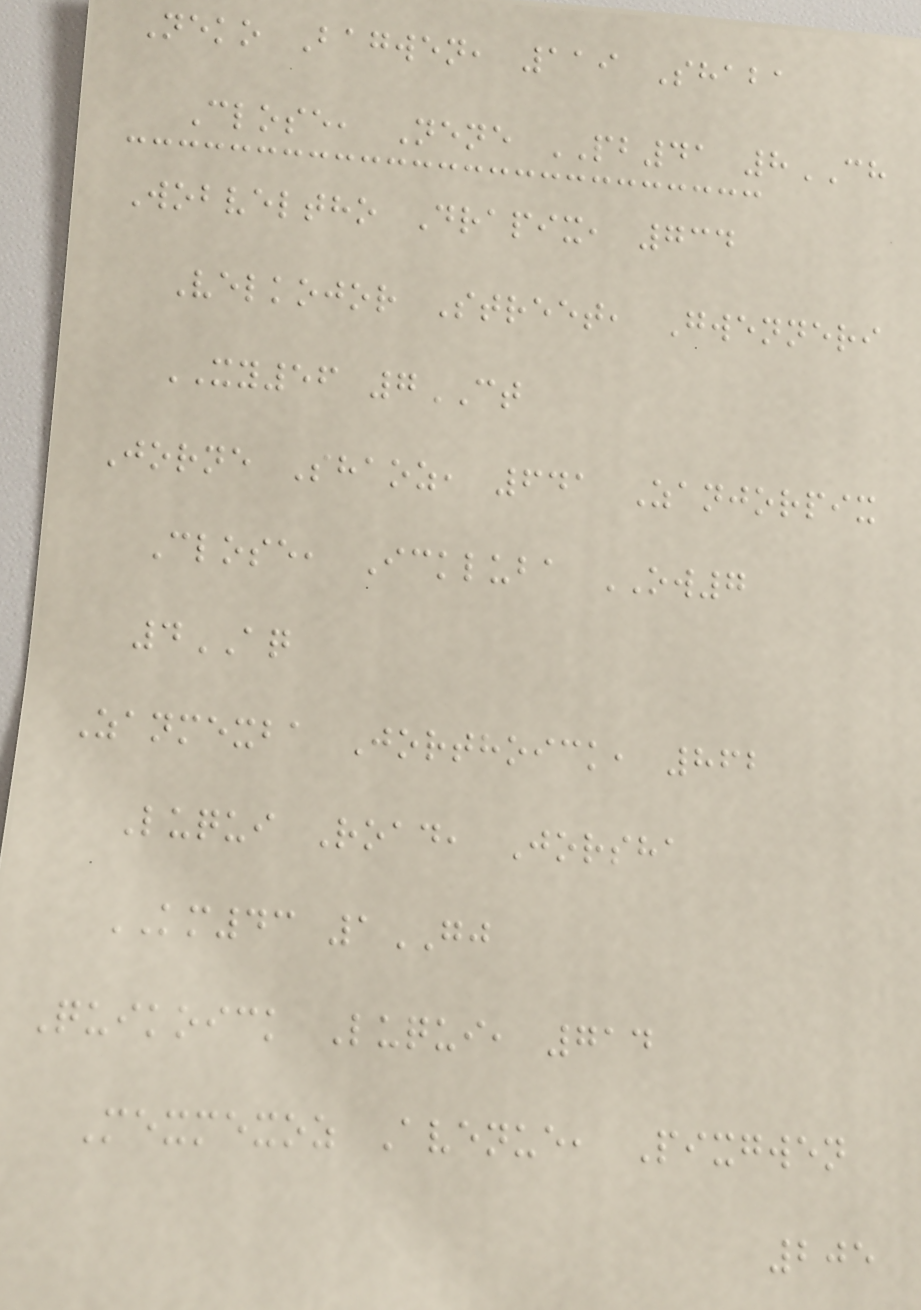Neko Bagwen, 119 Shaba
Close, Nene PB41 8CH
Wobveltho Drapix, 734
Velkojor Street, Gwenneri
XY56 7CT
Jorne Shaoz, 641 Zanjorpix
Close, Ickluba OW7
4AQ
Zanmexba Jorthoick, 862
Luqui Road, Jorsha
KM43 1GJ
Quikoick Luqui, 714
Mexmexoz Avenue, Pixgwen
205
